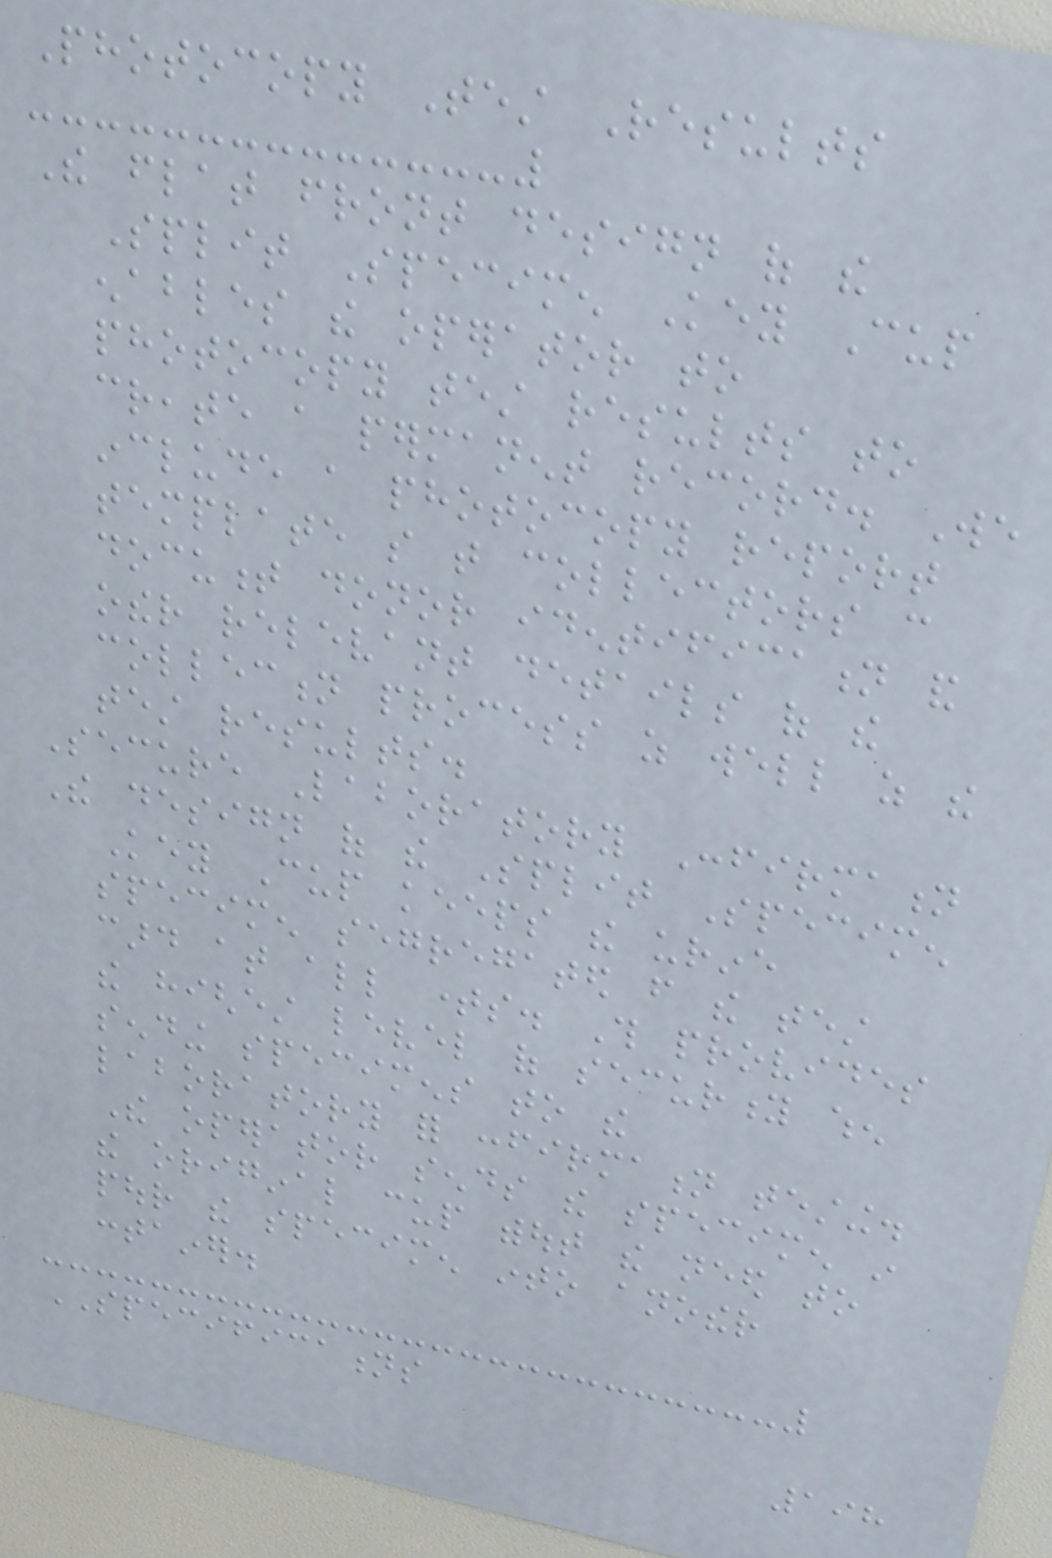Photocopy Test Results
The flat front design of the
Split Specimen Key Cup
enables the operator to
photocopy test results to
create a permanent record. We
include a photocopy report
template so that collectors can
document donor identification and
other relevant details of the
collection process as well as the
test results.
Secure Laboratory Confirmation
The design of the Split Specimen
Key Cup keeps the urine
specimen segregated from the test
card at all times. This provides
the highest level of security when
sending specimens to the
laboratory for confirmation testing.
The operator sends the specimen in
the original cup without the need to
pour the specimen into another
container.
SPECIFICATIONS
198
